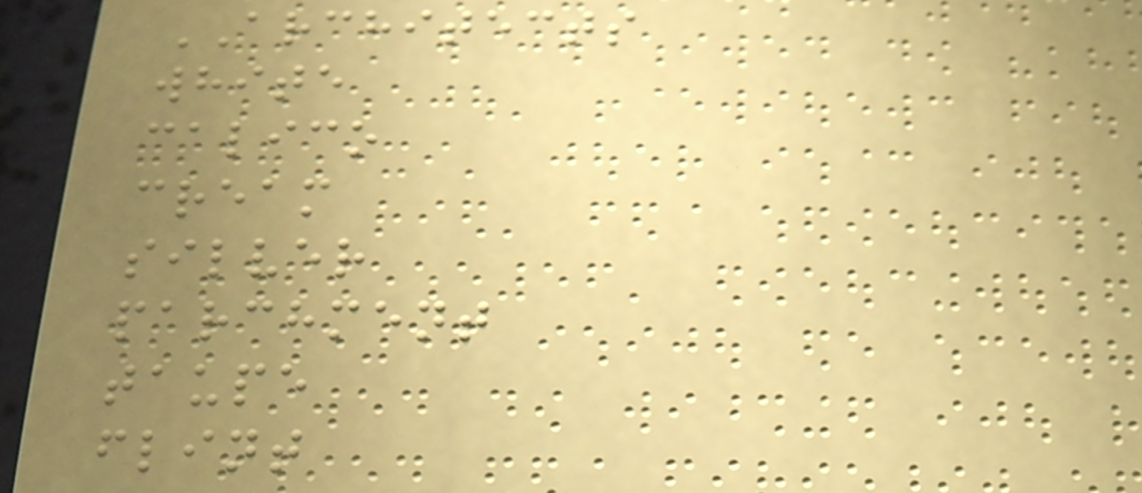ARCHITECTS
white
calico
cream
silver
parchment
taupe
flint
